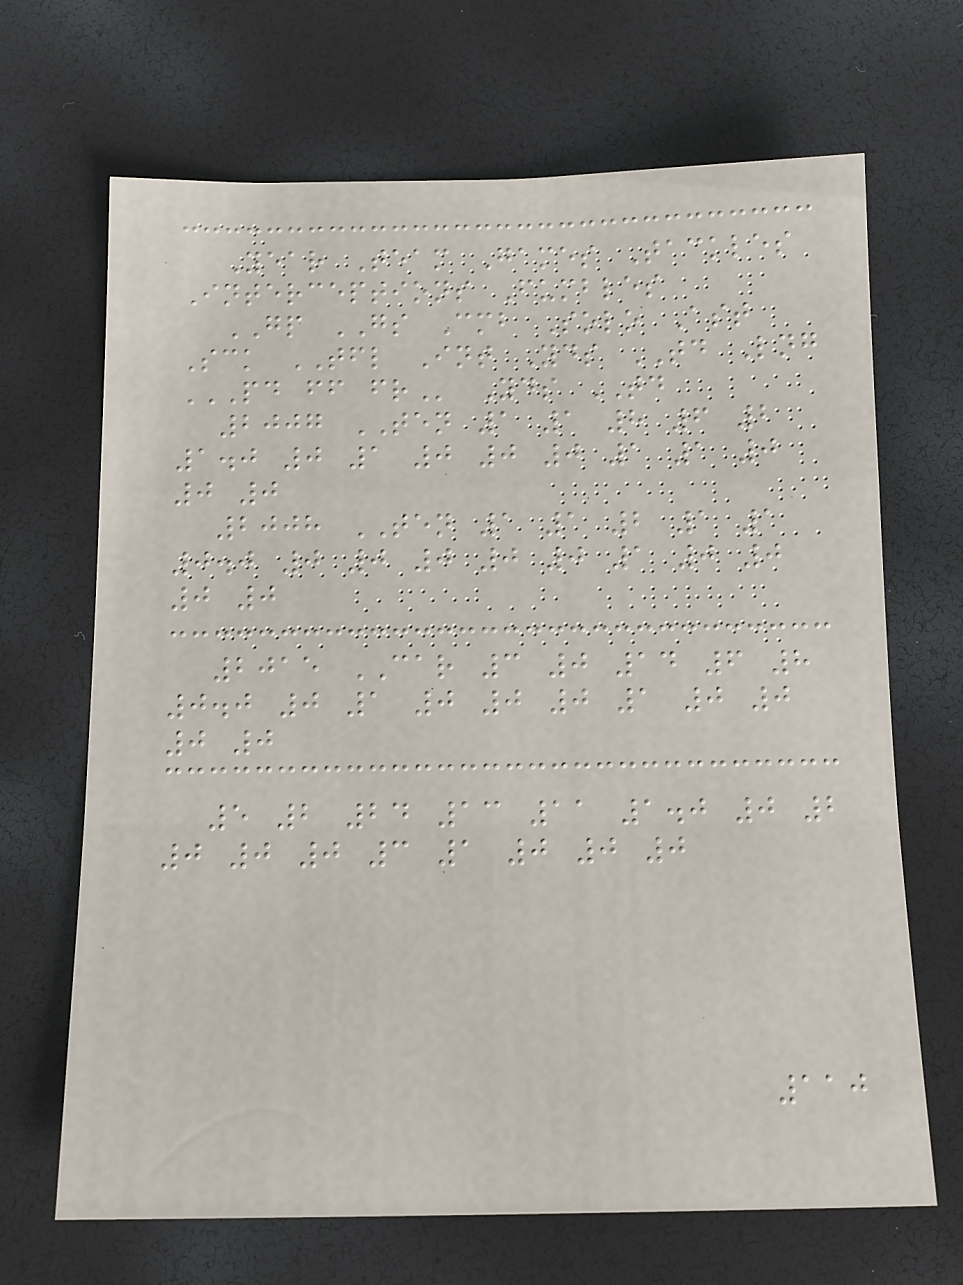Year Team Games Tackles
Interceptions Fumbles
GP GS Cmb Solo Ast
Sck TFL Int Yds TD Lng
PD FF FR Yds TD
2007 TEN 1 1 8 6 2
1.0 0 1 0 0 0 1 1 0
0 0
2008 TEN 1 1 2 1 1
0.0 0 0 0 0 0 1 0 0
0 0
2015 CAR 3 0 14 6 8
0.0 0 1 0 0 0 1 0 0
0 0
5 2 24 13 11 1.0 0 2
0 0 0 3 1 0 0 0
110
